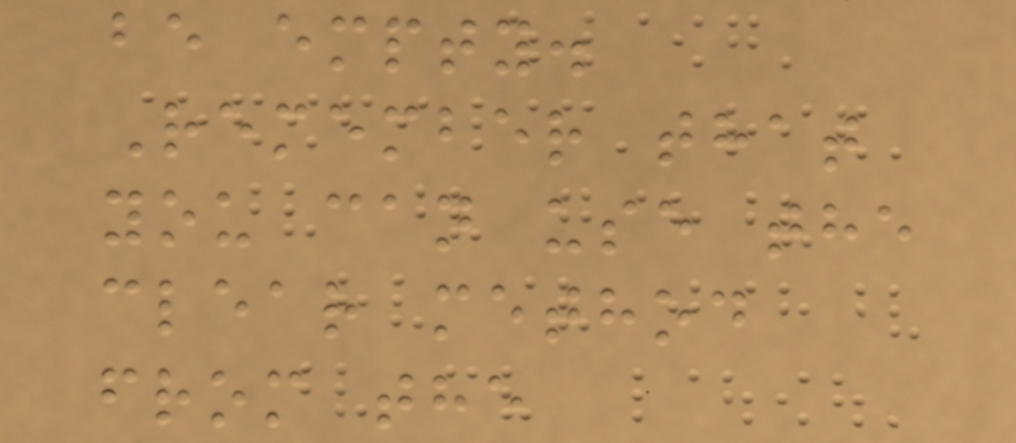be empty.
Remember that
you can use the
clear method
from the
